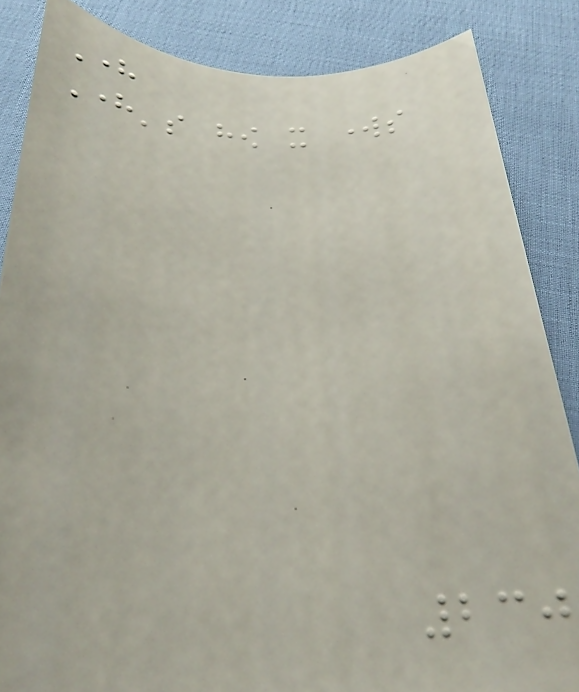Here
Here's how it works
230
